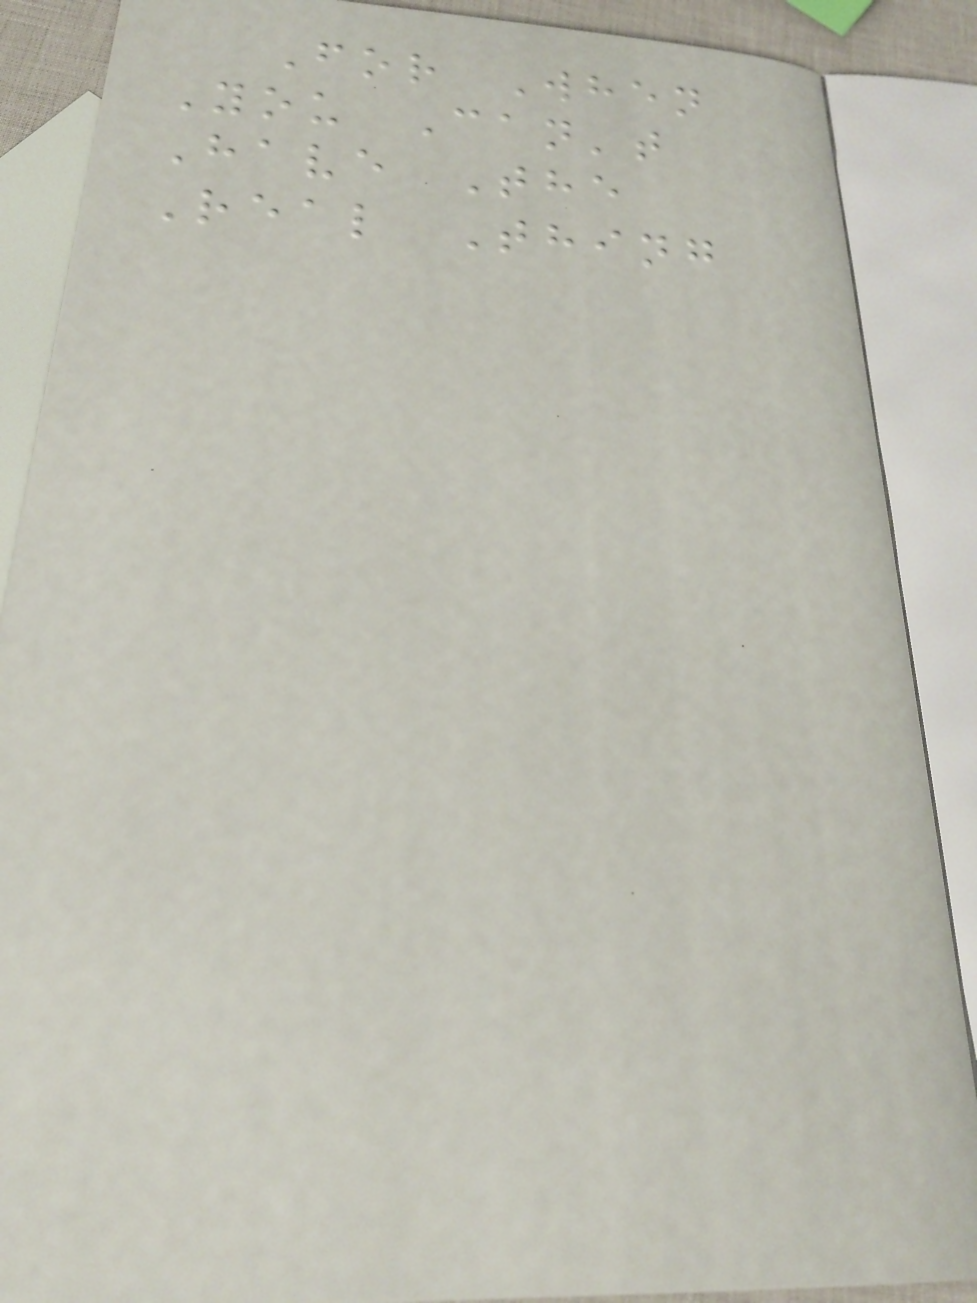For When
You Can't
Have The
Real Thing
